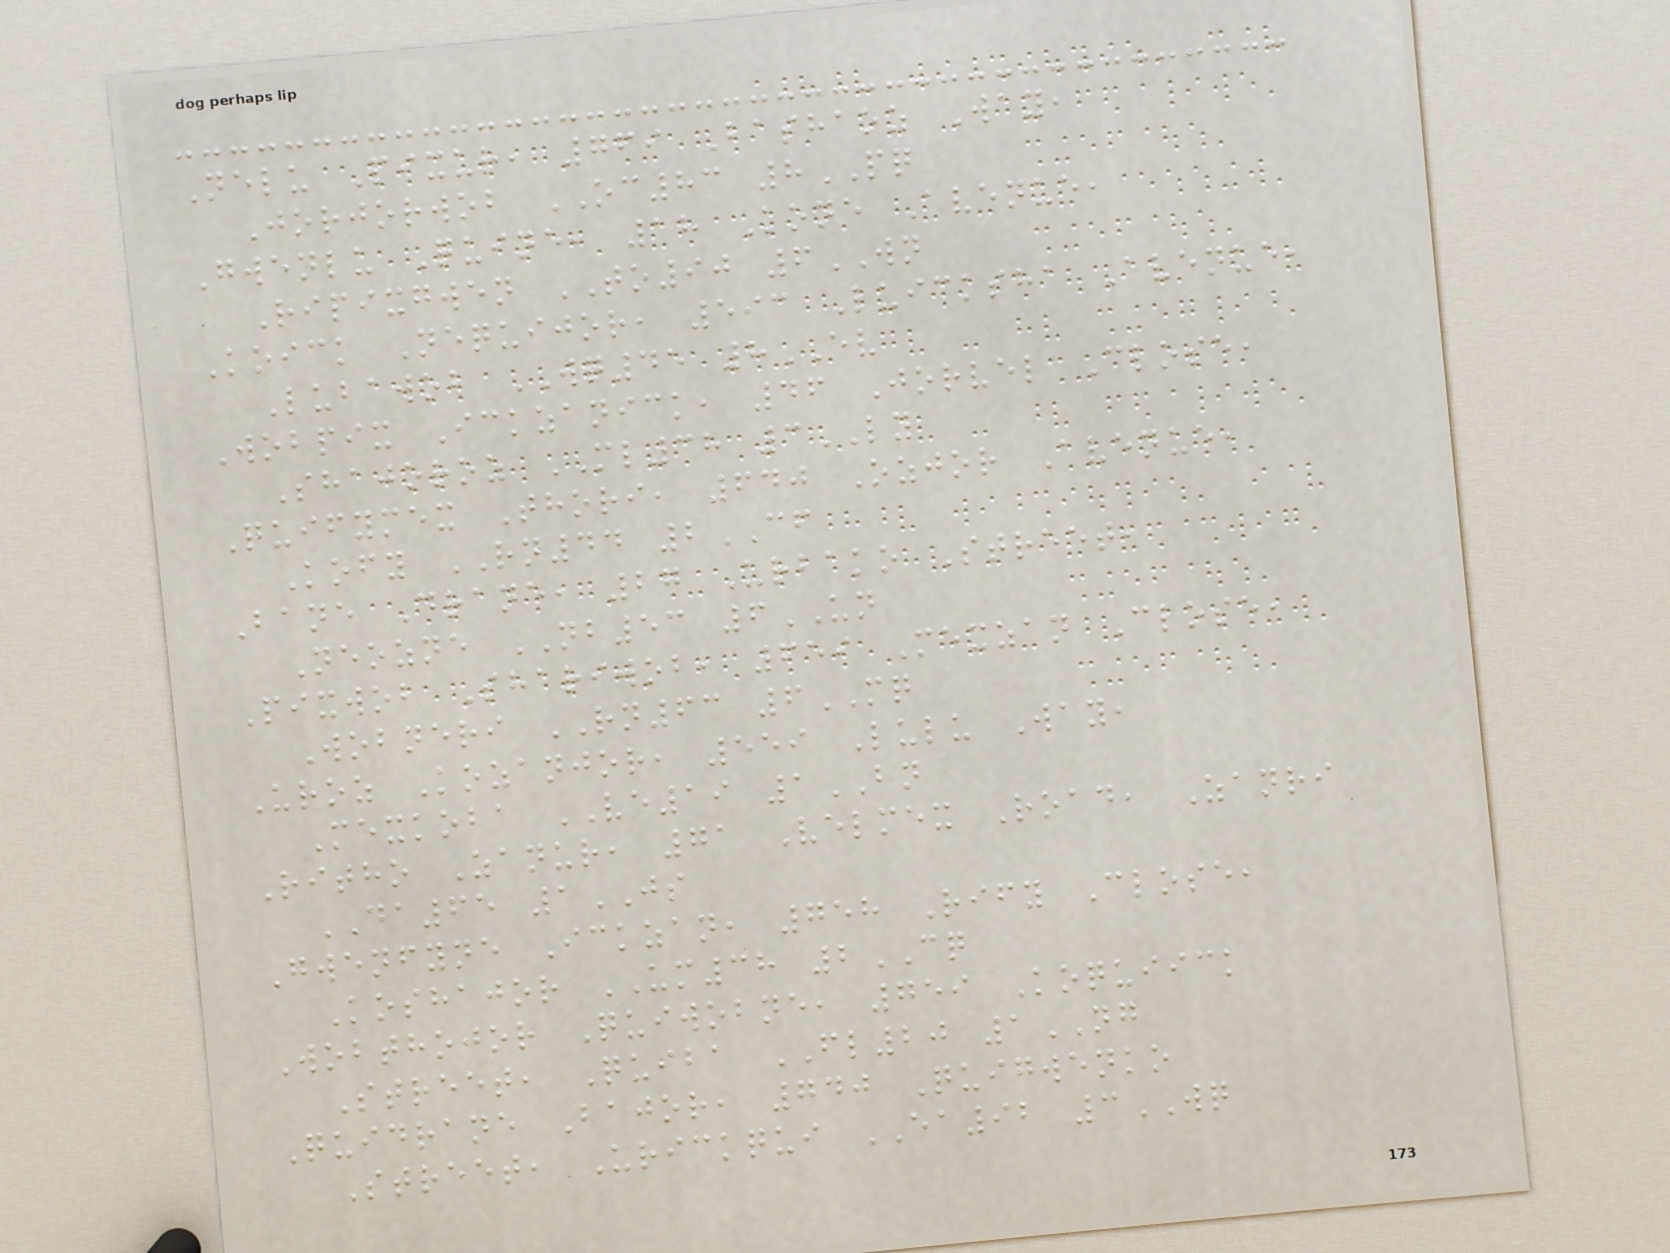Nelu Pixur, 769 Bashaoz Way,
Jorjorwob OC83 8PQ
Gwenlu Quine, 18 Kone Avenue,
Ripixgwen TO90 6WN
Koick Nequijor, 593 Luicksha Avenue,
Lubawob WQ45 8EV
Wobpix Ickzanick, 46 Jorvel Close,
Shajoroz ML38 3LY
Quifymex Thori, 640 Ozjor Avenue,
Kofy RN44 2CF
Bane Drane, 27 Urbako Street,
Neozne NB53 6UN
Pixwob Shariwob, 659 Mexzan Close,
Wobneri RN63 6MQ
Uroz Kozanjor, 559 Lulu Way,
Mexkoba VE19 1BN
Ritho Zanur, 71 Velmex Road, Zanri
DA65 1JS
Gwenfyne Ickzan, 758 Rify Close,
Koshajor UM38 2CQ
Wobthojor Quiwobne, 759 Koquiick
Street, Quiba FL20 1NG
Quidrane Bajor, 740 Quigwenko
Street, Urickqui EA92 3WQ
